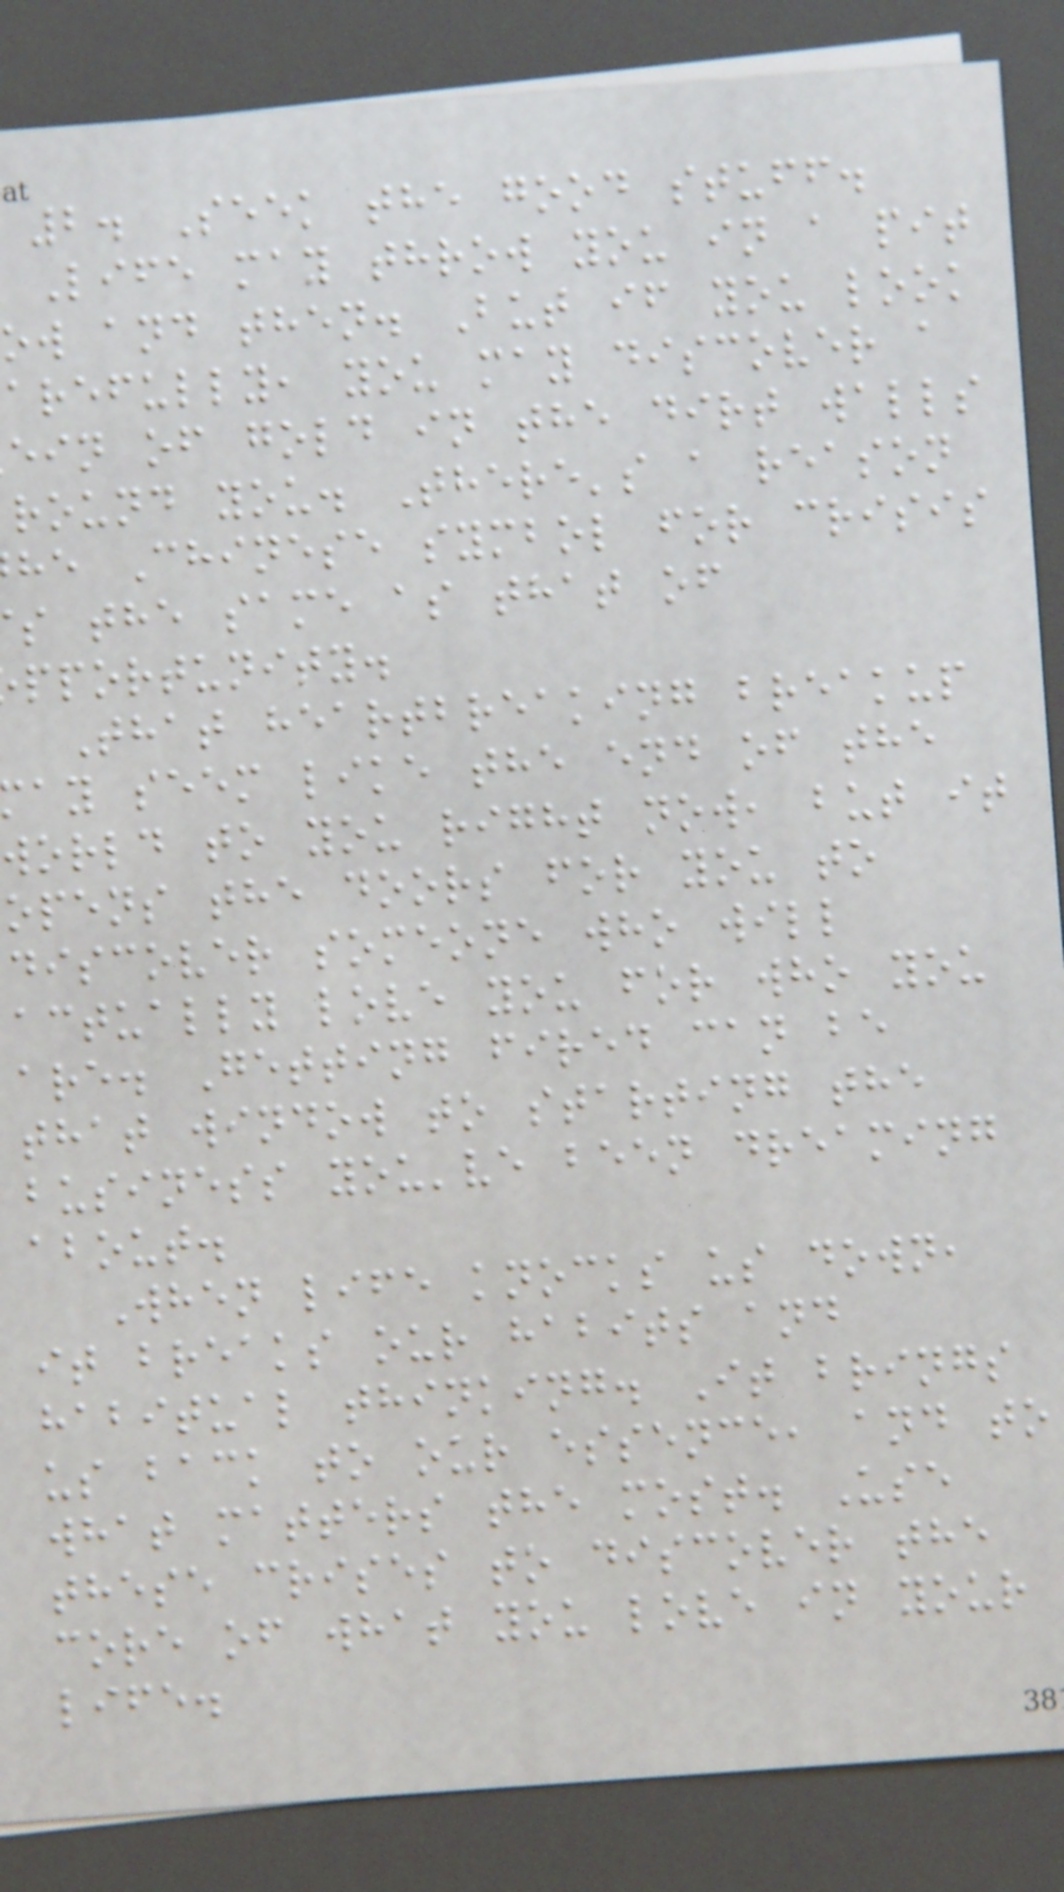2. Seek the good stuff.
Life may throw you in a pit
ow and then. But if you look
arefully, you may discover a
ein of gold in the dirt walls
round you. There's a reason
he Chinese symbol for crisis
s the same as that of
pportunity.
That heartbreaking breakup
ay seem like the end of the
world to you right now, but it
opens the doors for you to
discover someone who will
actually love you for who you
are. Getting fired can be
that window to starting the
business you've been dreaming
about.
When life knocks us down,
it breaks our habits and
habitual thinking. It brings
us back to our essence, and to
what matters the most. Use
these crises to discover the
core of what you love in your
life.
